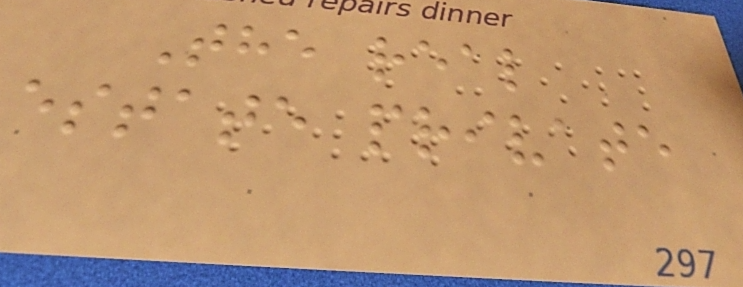The real
estate private
